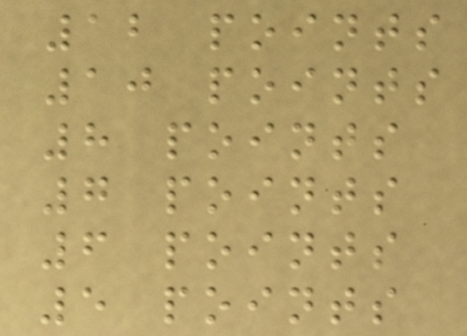12 points
10 points
8 points
7 points
6 points
5 points
